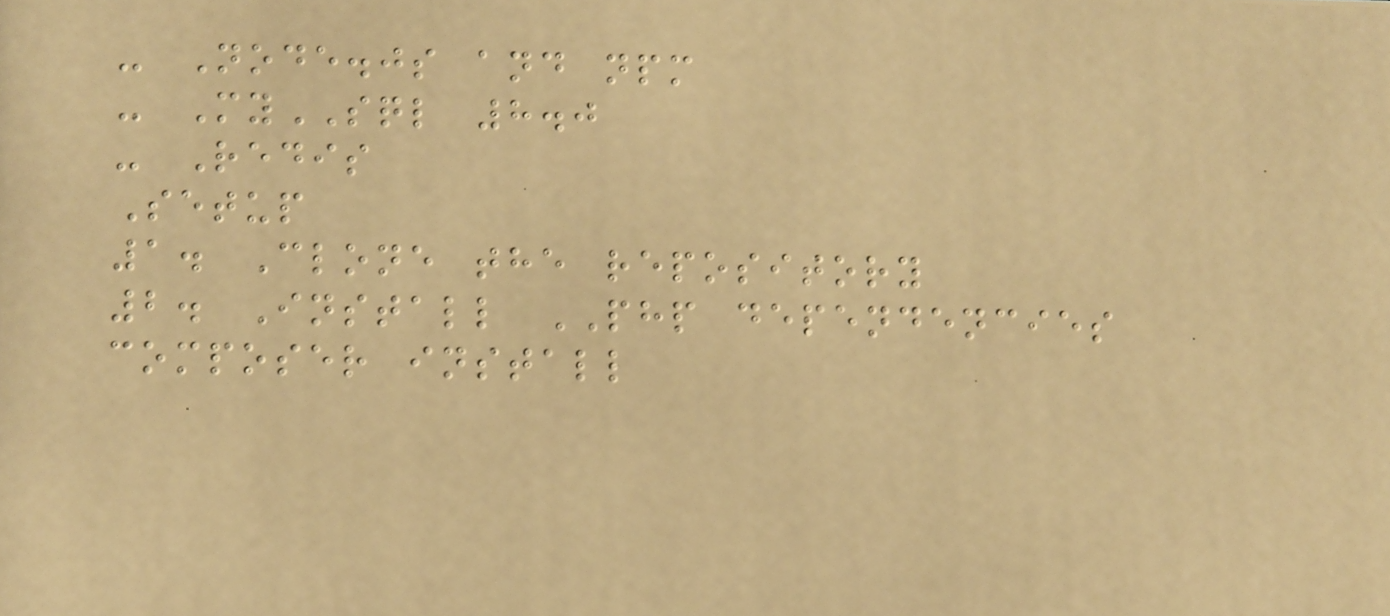- Node.js and npm
- MySQL 8.0
- Redis
Setup
1. Clone the repository
2. Install PHP dependencies
composer install
